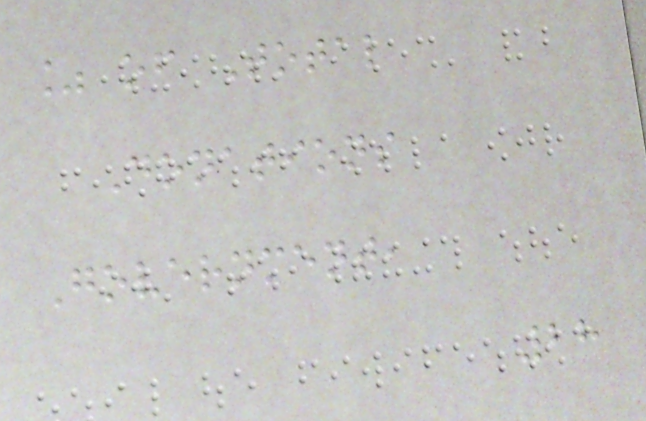% of Total
Donations
Government,
28
